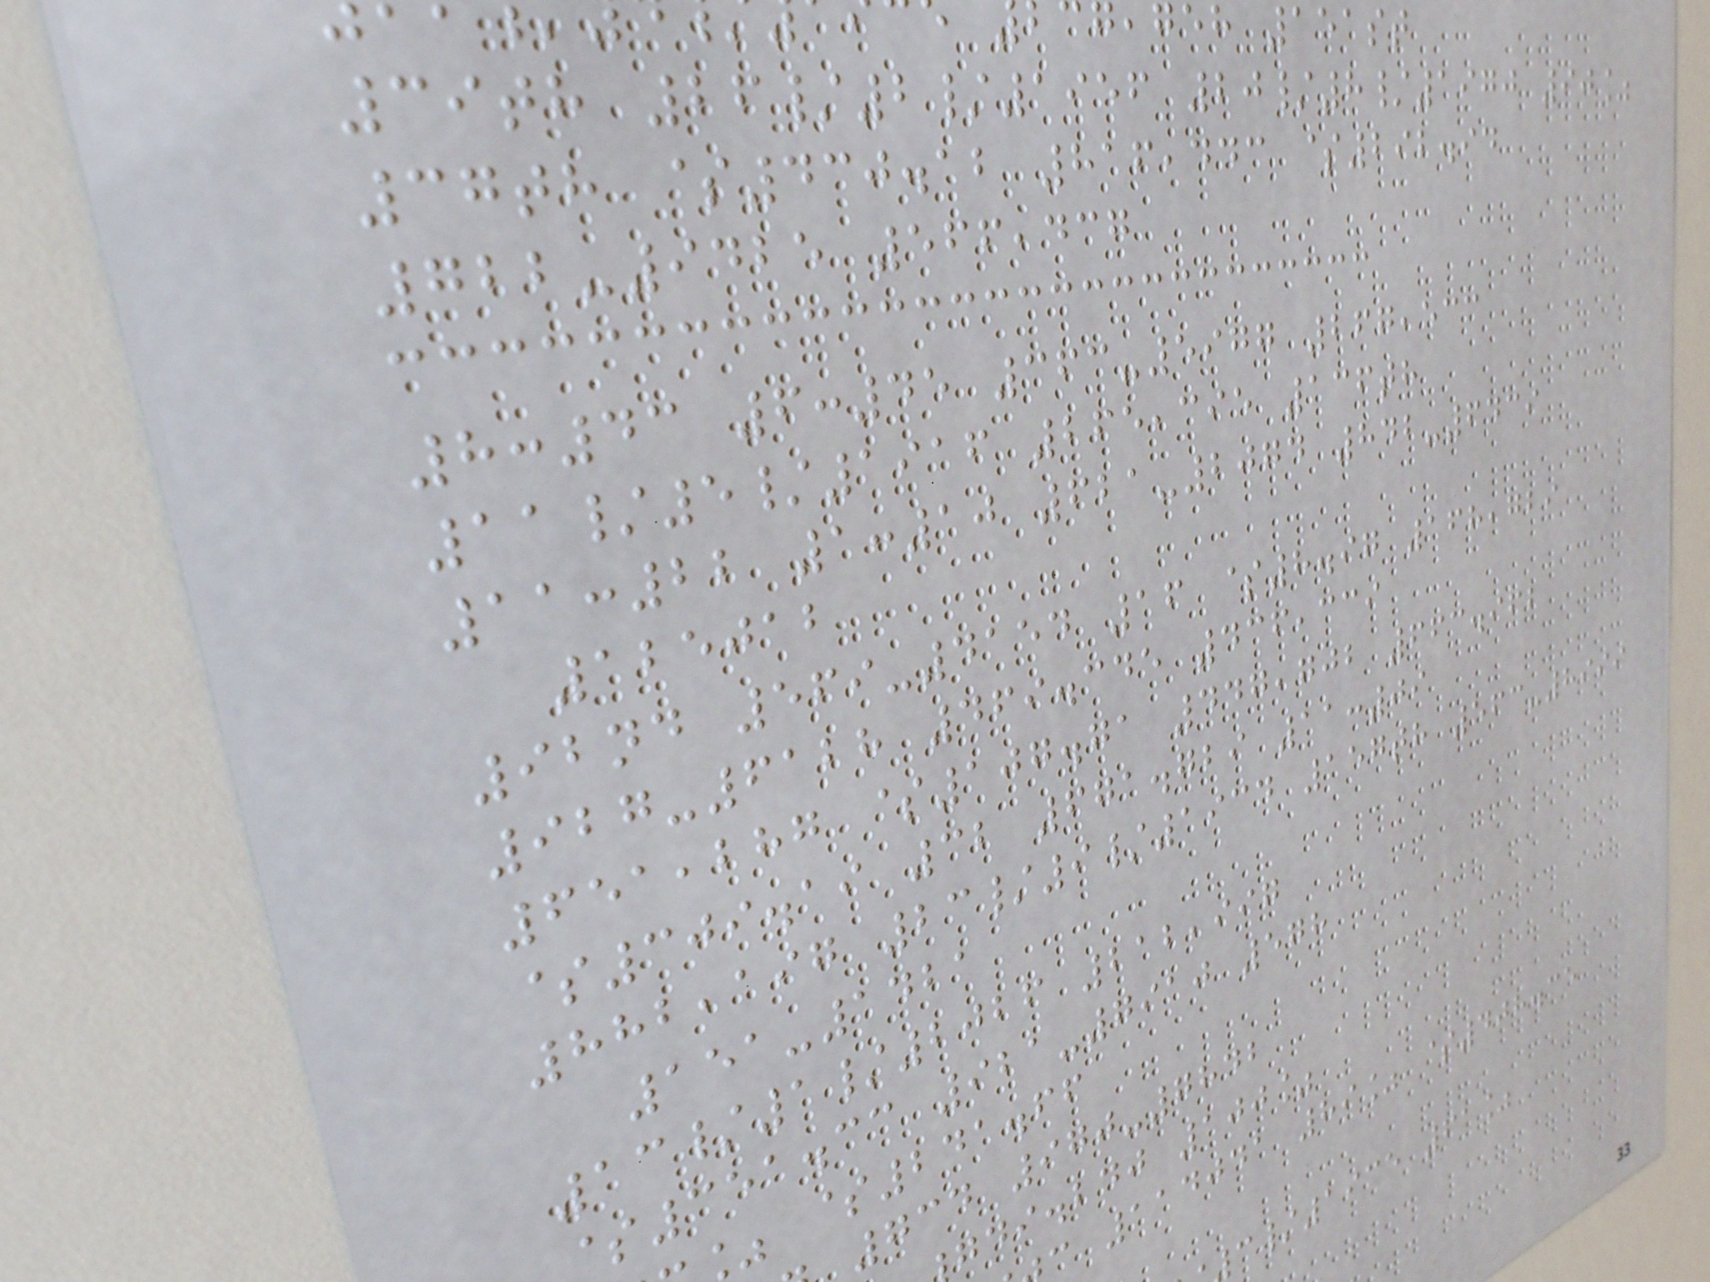,geh 151st
39th 26/2/1956 20/8/1970 90%
37th $430.12 816,443 $292.94
722-9425 566,437
8:43 6:45 363-5977 267,533
11/5/1916 265,395 136th
11:22 1:10 621-2074 842-6439
125012
92nd 569-4154 16 $8.97 168,729
927-6128 469.345 436,339
651,287 $107.71 447,702 663.962
$309.19 32 671.729 11:09
882,197 23/9/1934 157th 563-8999
151-1421
13/1/2026 212,997
351.33 921-7910 578
$241.66
734 970-7842
gdi.bdj 100%
c 114041 89% $408.35
/1935 61%
